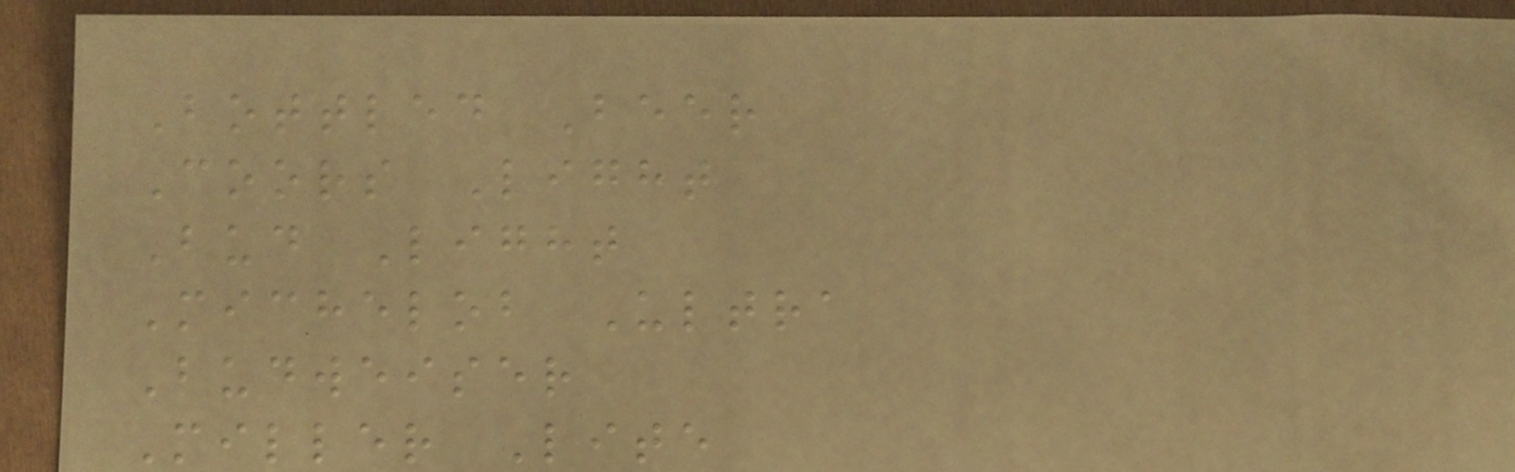Bottled Beer
Coors Light
Bud Light
Michelob Ultra
Budweiser
Miller Lite
